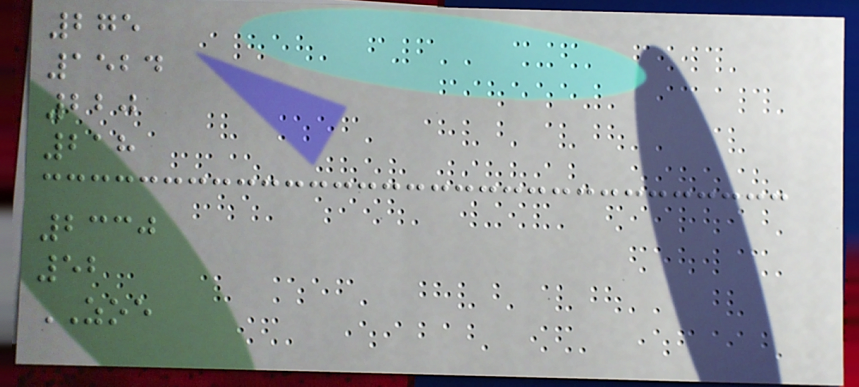275
1524
220
218
2330
52
ZOE
